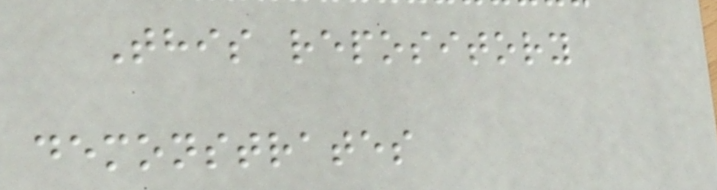This repository
demonstrates
